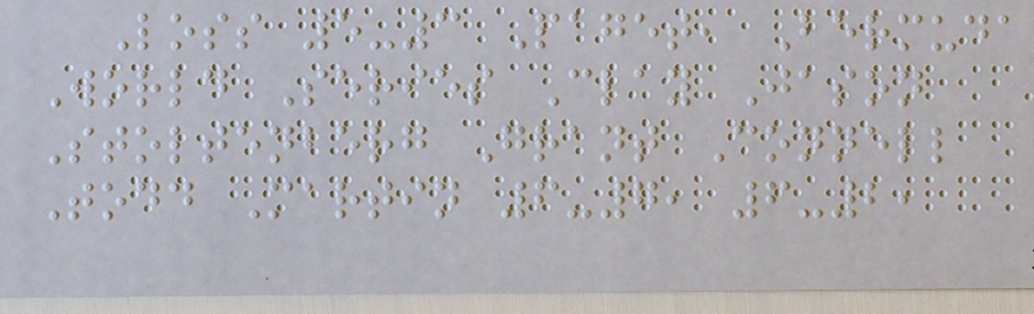Loss 5-3 Paget, Bermuda
World Series Clay Jason
Stoltenberg Grant Connell
Todd Martin 6-7, 6-2,
